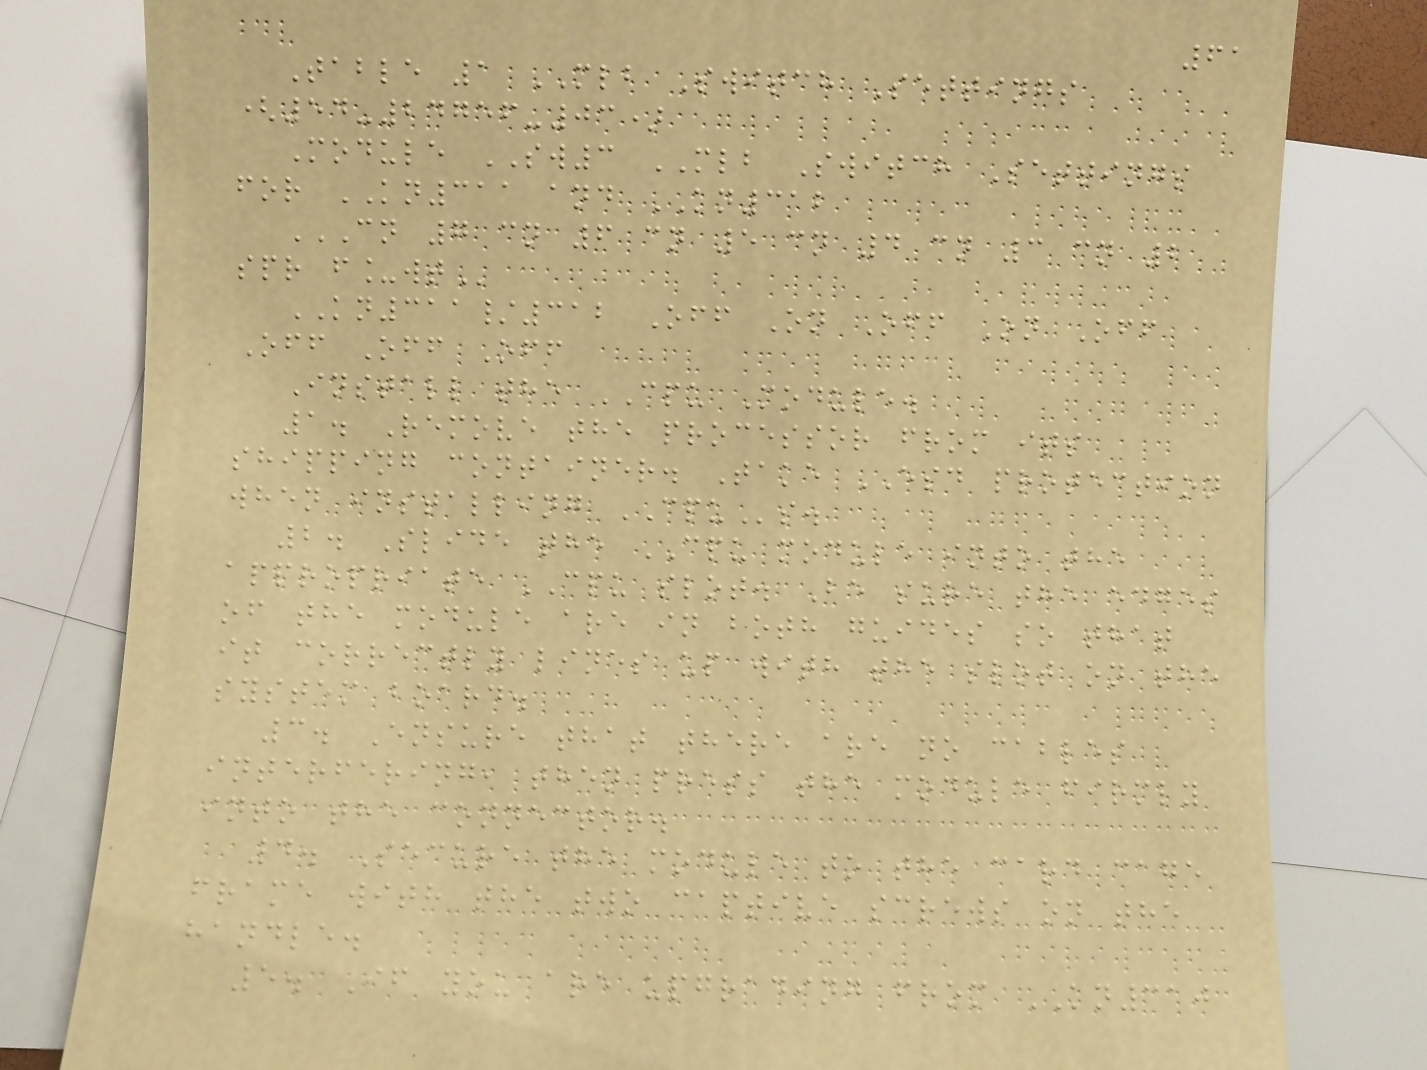61
Table 1 MLB Switch Settings
(54-24756-03)
Module SW3 MLB Switch Settings
for KN311 and KN312
CN 7 CN 6 CN 5 CN 4 CN 3 CN 2
SPR F_WT
KN311/312 Off On Off On Off
Off Off Off
Install the CPU Module.
1. Remove the processor from its
shipping container. Take ESD protection
when installing CPUs.
2. Slide the CPU module into the
appropriate CPU slot. Be sure the edges
of the module are in both guides so that
it correctly lines up with the slot on the
system board.
3. Ensure that there are no cables
interfering, then press the module firmly
into the connector.
4. Secure the module to the card cage
frame with the two captive screws on the
handle.
5. If you are upgrading from KN310
